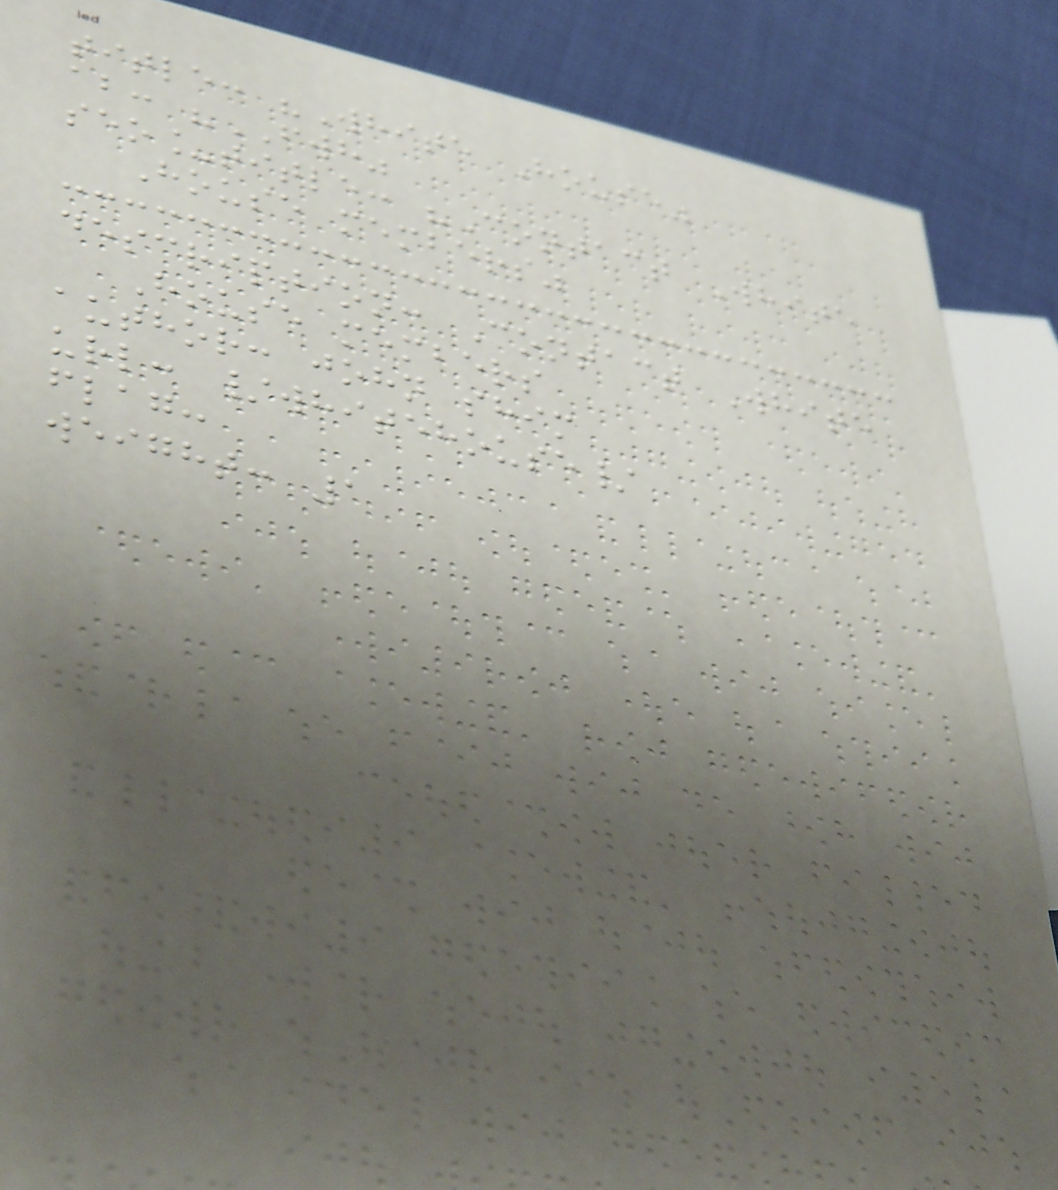title: "White House"
ab: "FWH"
seo_title: "Contact White
House members"
description: Contact White
House members
author: john shim
url: /whitehouse/
flag:
weight: 1
